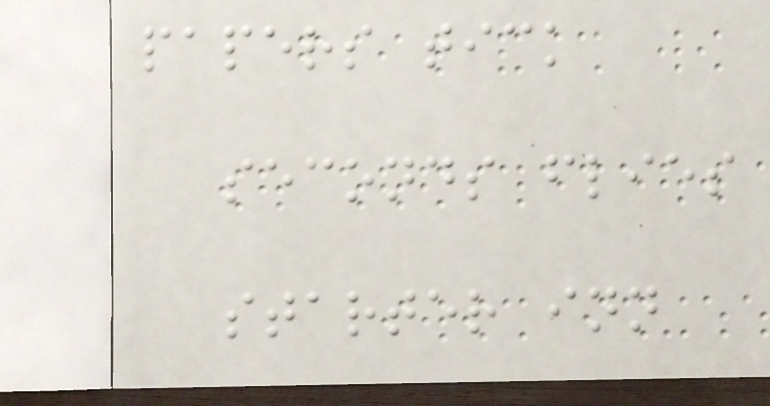papers tick
seconds flies
starter inn
